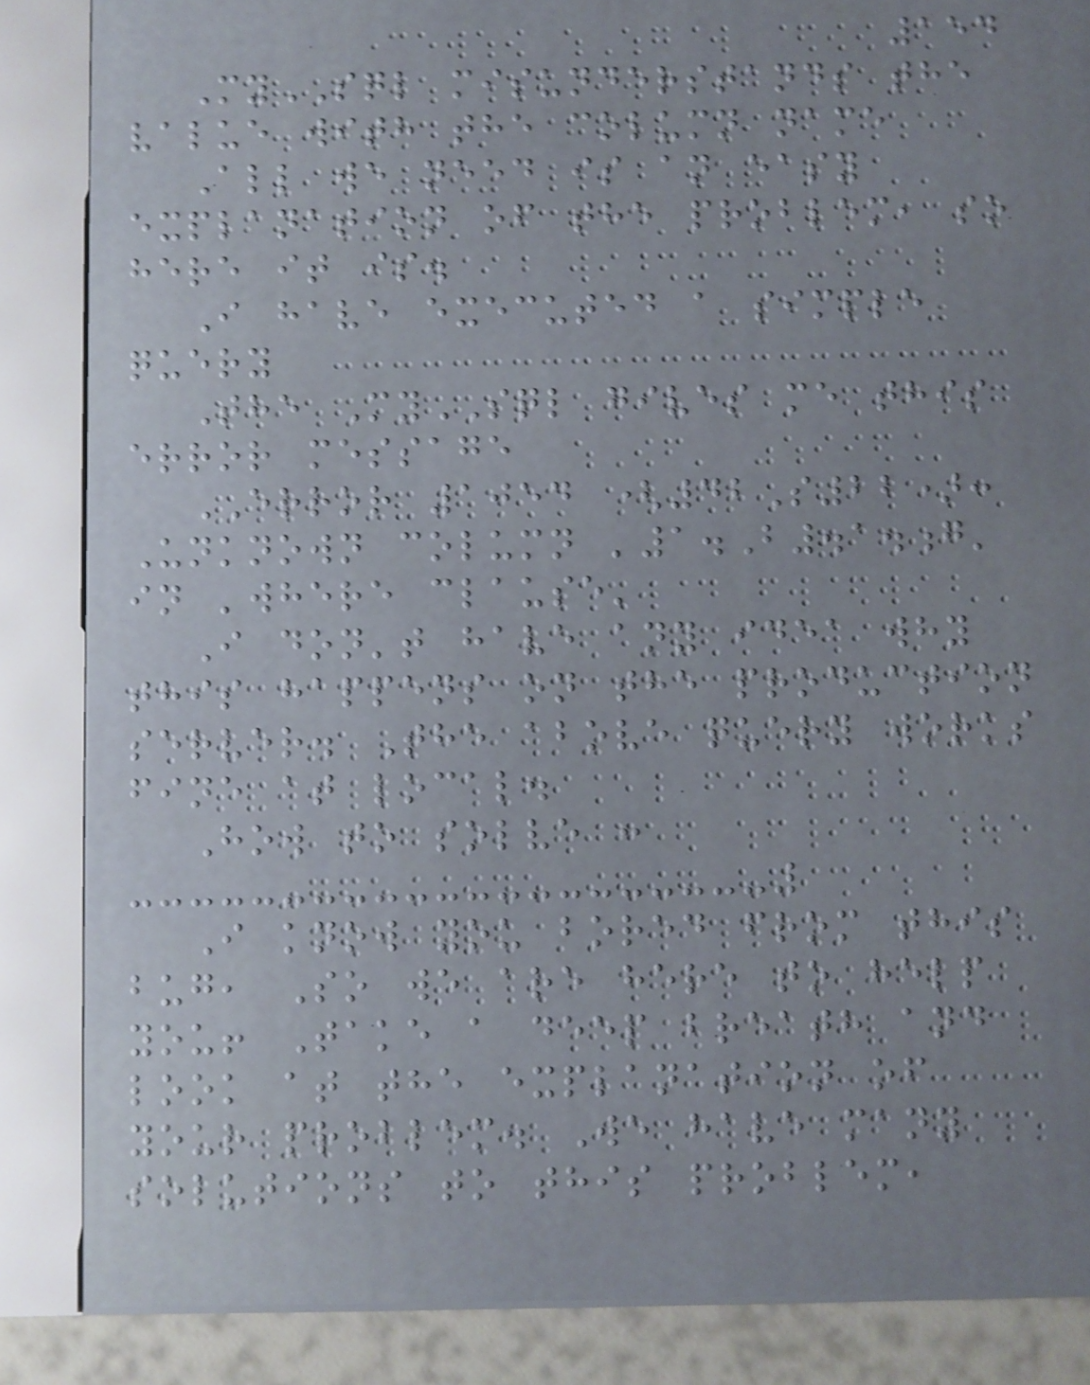154
MySQL misunderstands the
value with the column name
All we need is an easy
explanation of the problem, so
here it is.
I have executed a simple
query
The MySQL gives me this
error message
ERROR 1054 (42S22):
Unknown column '1.B.1.g'
in 'where clause'
I don't have any idea why
this happens on the production
server. The above query works
fine at local.
How to solve :
I know you bored from this
bug, So we are here to help
you! Take a deep breath and
look at the explanation of
your problem. We have many
solutions to this problem,
